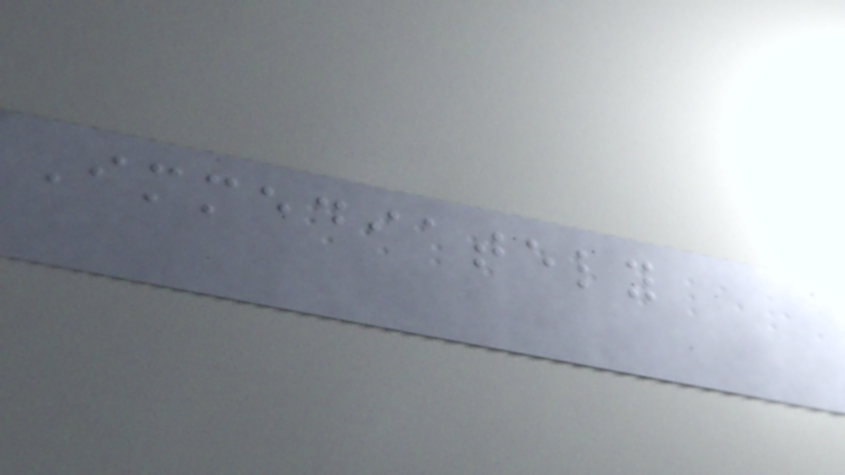Immediately
